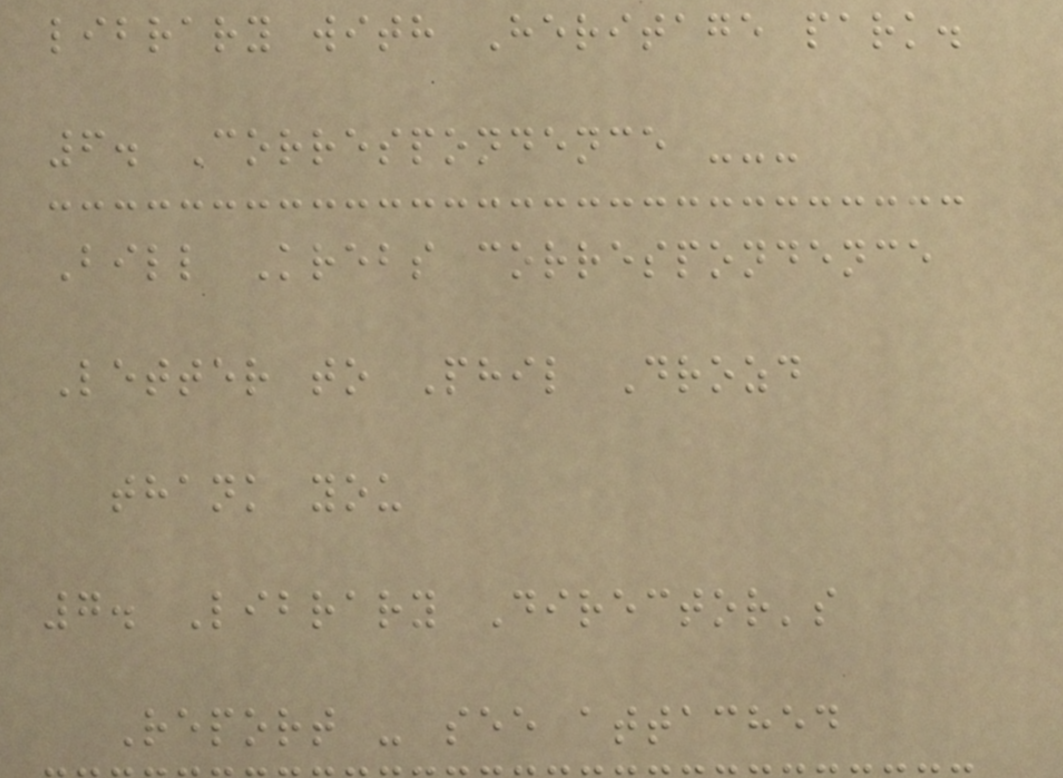library with Heritage park.
6. Correspondence ---
Bill Krebs correspondence
Letter to Phil Drozd
thank you
7. Library Director's
Report - see attached
